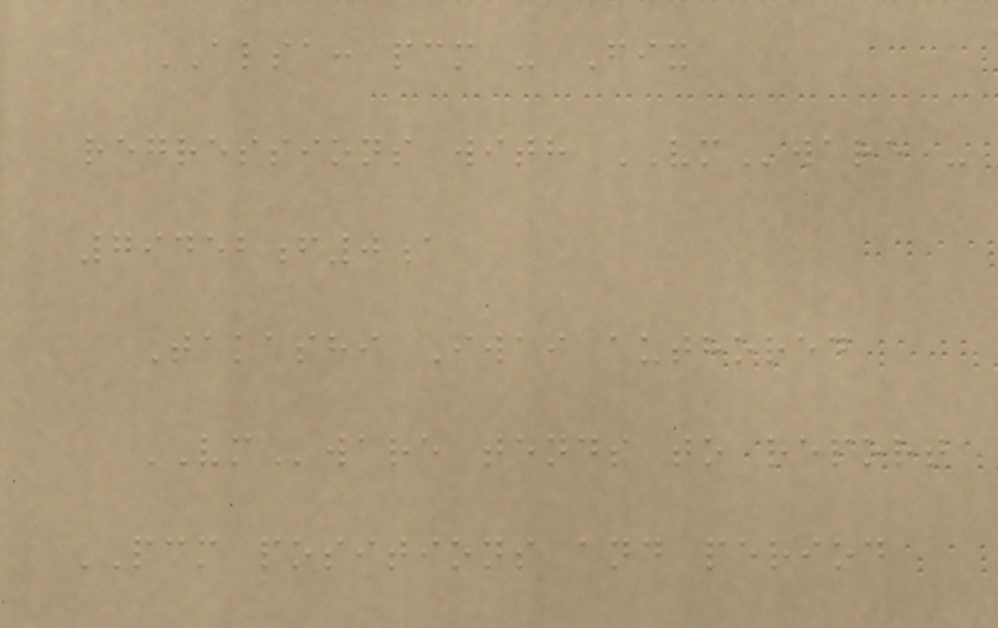ALSA: pcm - Fix
regressions with VMware -
79452f0a
Takashi Iwai authored
VMware tends to report
PCM positions and period
